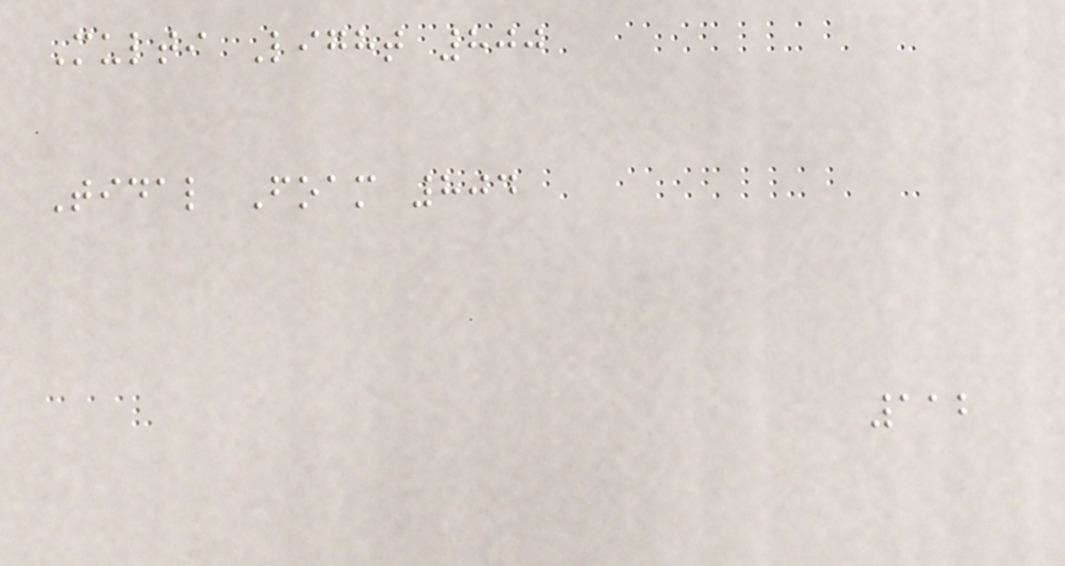Multi Light 800
Tidal Foam 804
112
